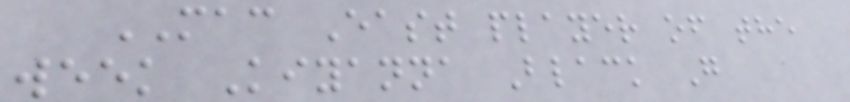MAC East player of the
week Kiyanna Black G
